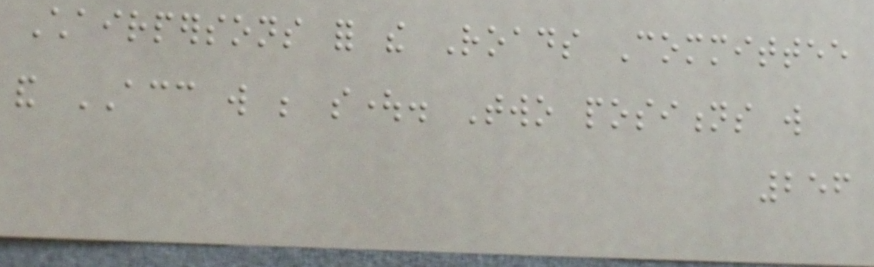Chairpersons for the Roads Committee
and ACC will be sought. Two positions will
256
